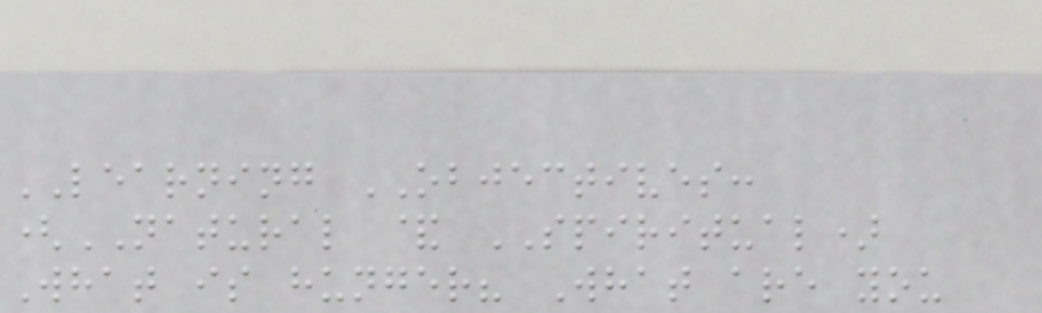LEARNING OBJECTIVES:
(NATURAL & SPIRITUAL)
What is hunger? What are you
